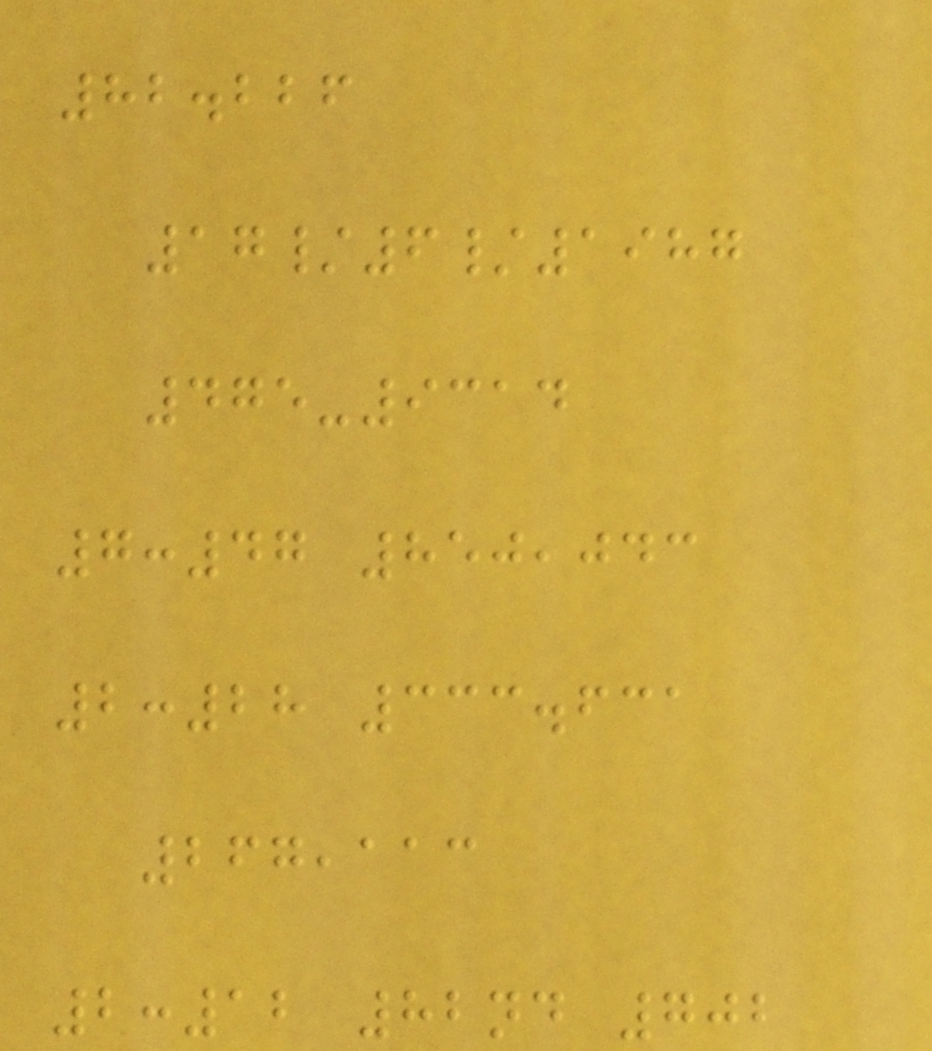82.226
17/6/1987
475-9314
7:47 850,043
2:28 333.631
267,113
2:12 82nd 702
